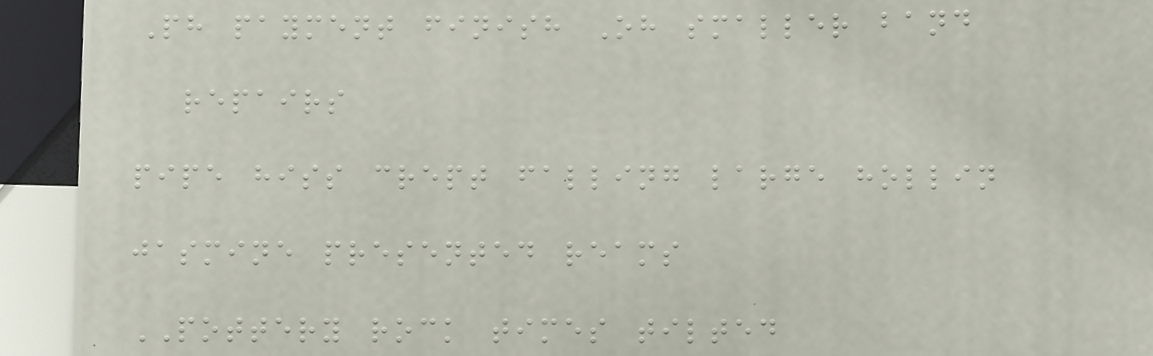Ph payment finish Oh smaller band
repairs
pipe hiss crept falling large hollin
jasmine presented reams
POTTERY rock times tilted
